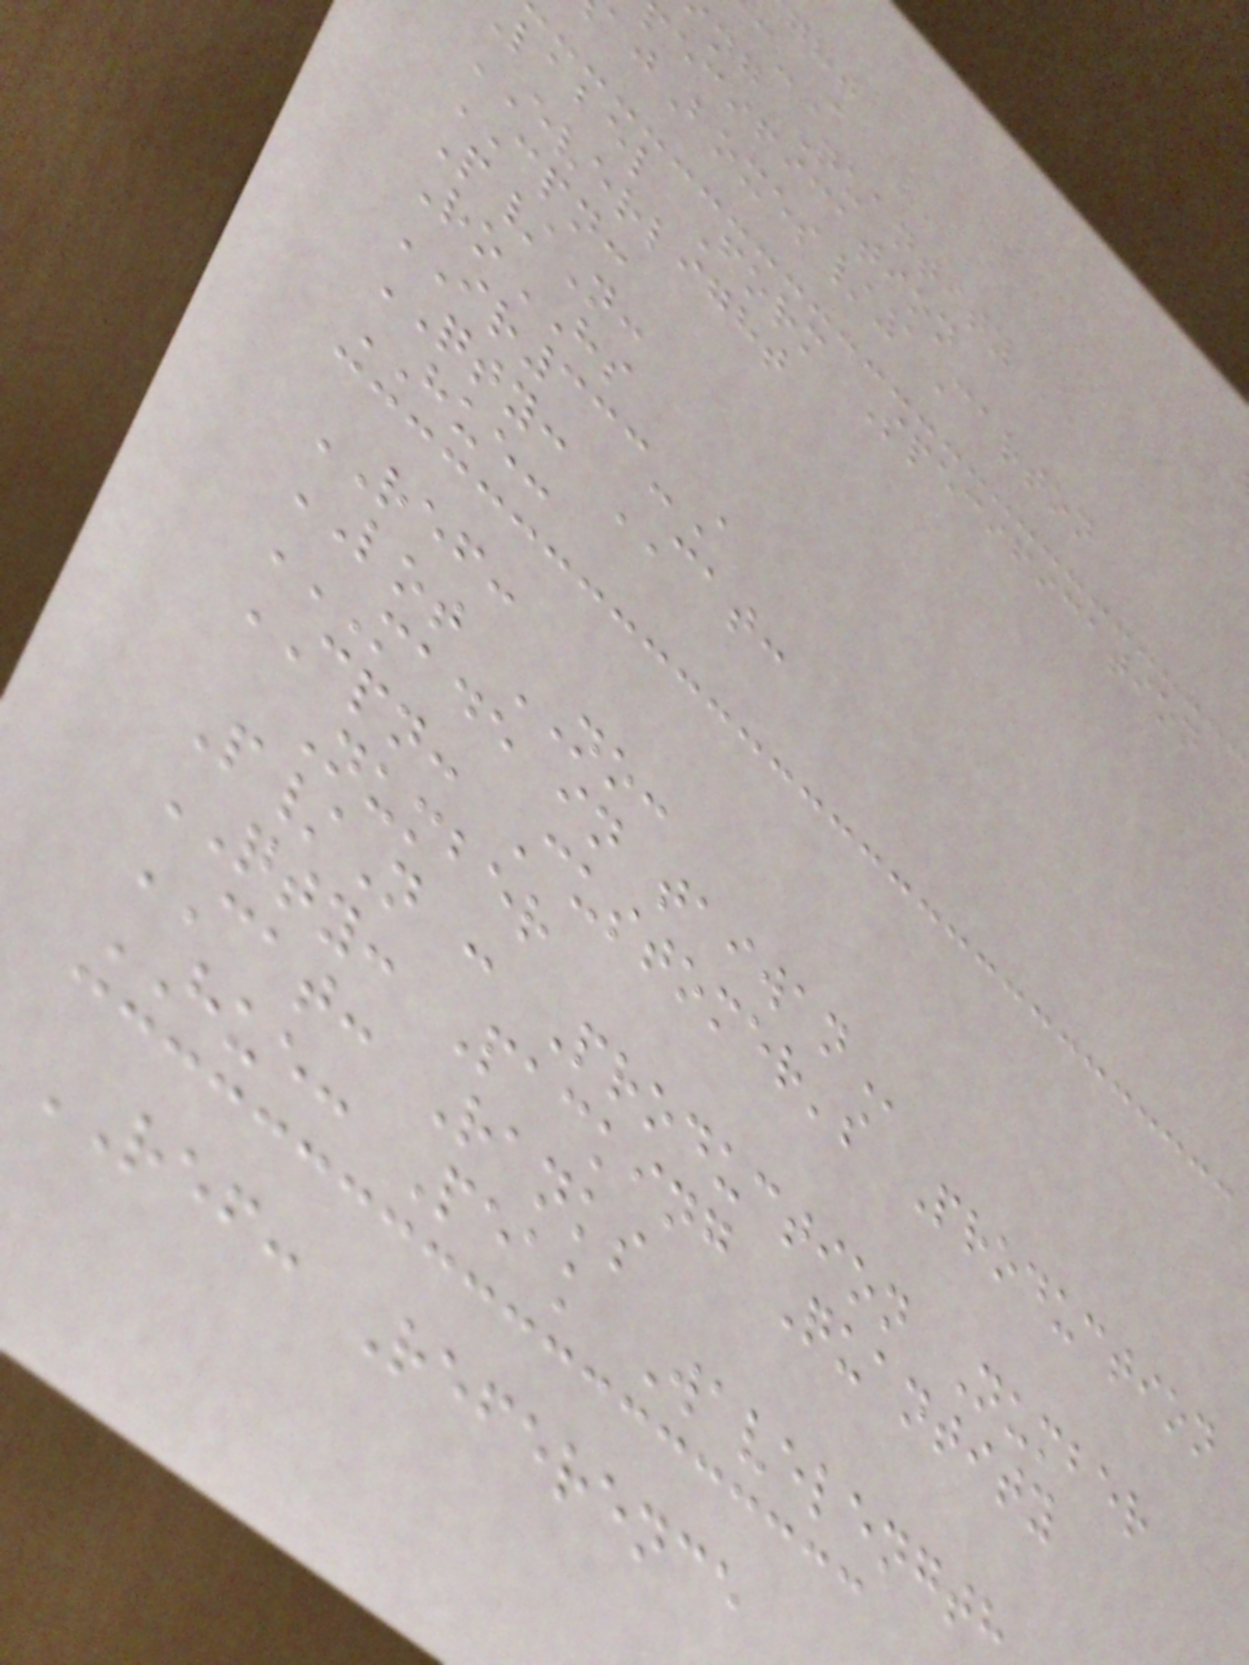ng Quantity
ecification
Boxes/1Carton
label Form Specification
EVERLIGHT
CPN:
P/N:
RoHS
IR333-A
QTY: CAT:
HUE:
REF:
LOT NO:
MADE IN TAIWAN
CPN: Customer's Production
Number
P/N : Production Number
QTY: Packing Quantity
CAT: Ranks
HUE: Peak Wavelength
REF: Reference
